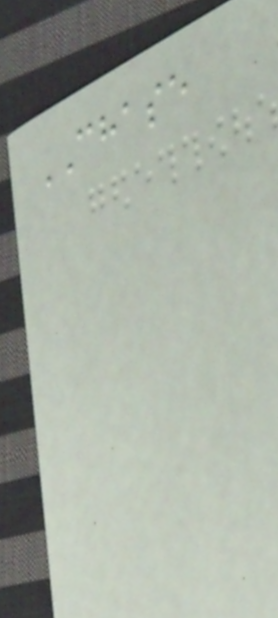CHASE
